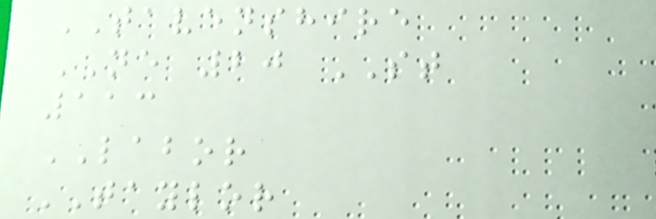TAVENSHIRE
NE 20 ST
113
LABOR
TAYLOR
